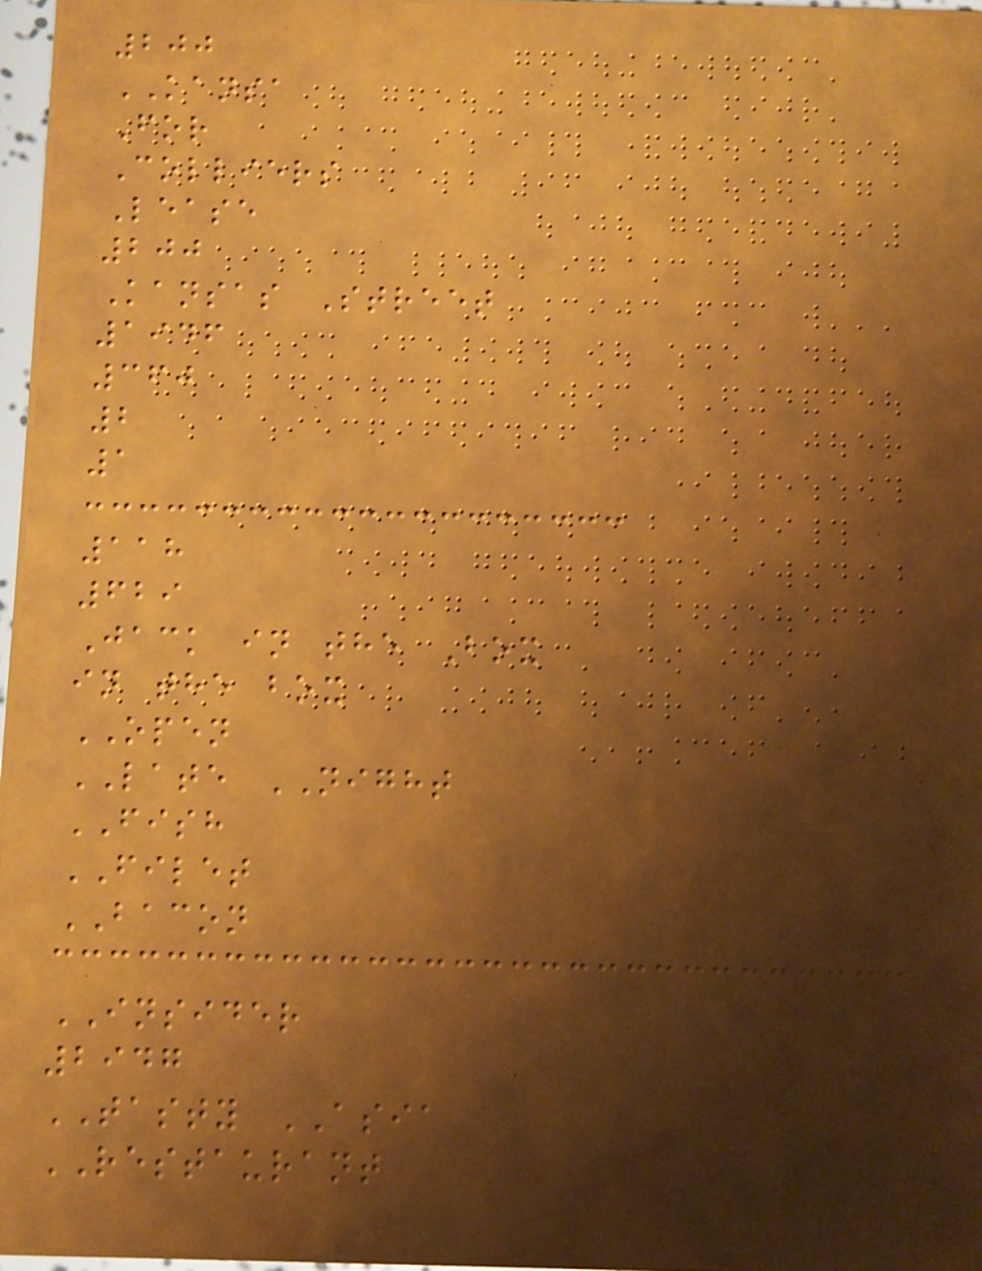200
KANSA
For
Colliers
Lease
200
Kansas Street
1946
360
2
1
118
629
Jack in the Box
in the box
OPEN
LATE NIGHT
FISH
FILET
BACON
INSIDER
2947
TASTY ASIA
RESTAURANT
